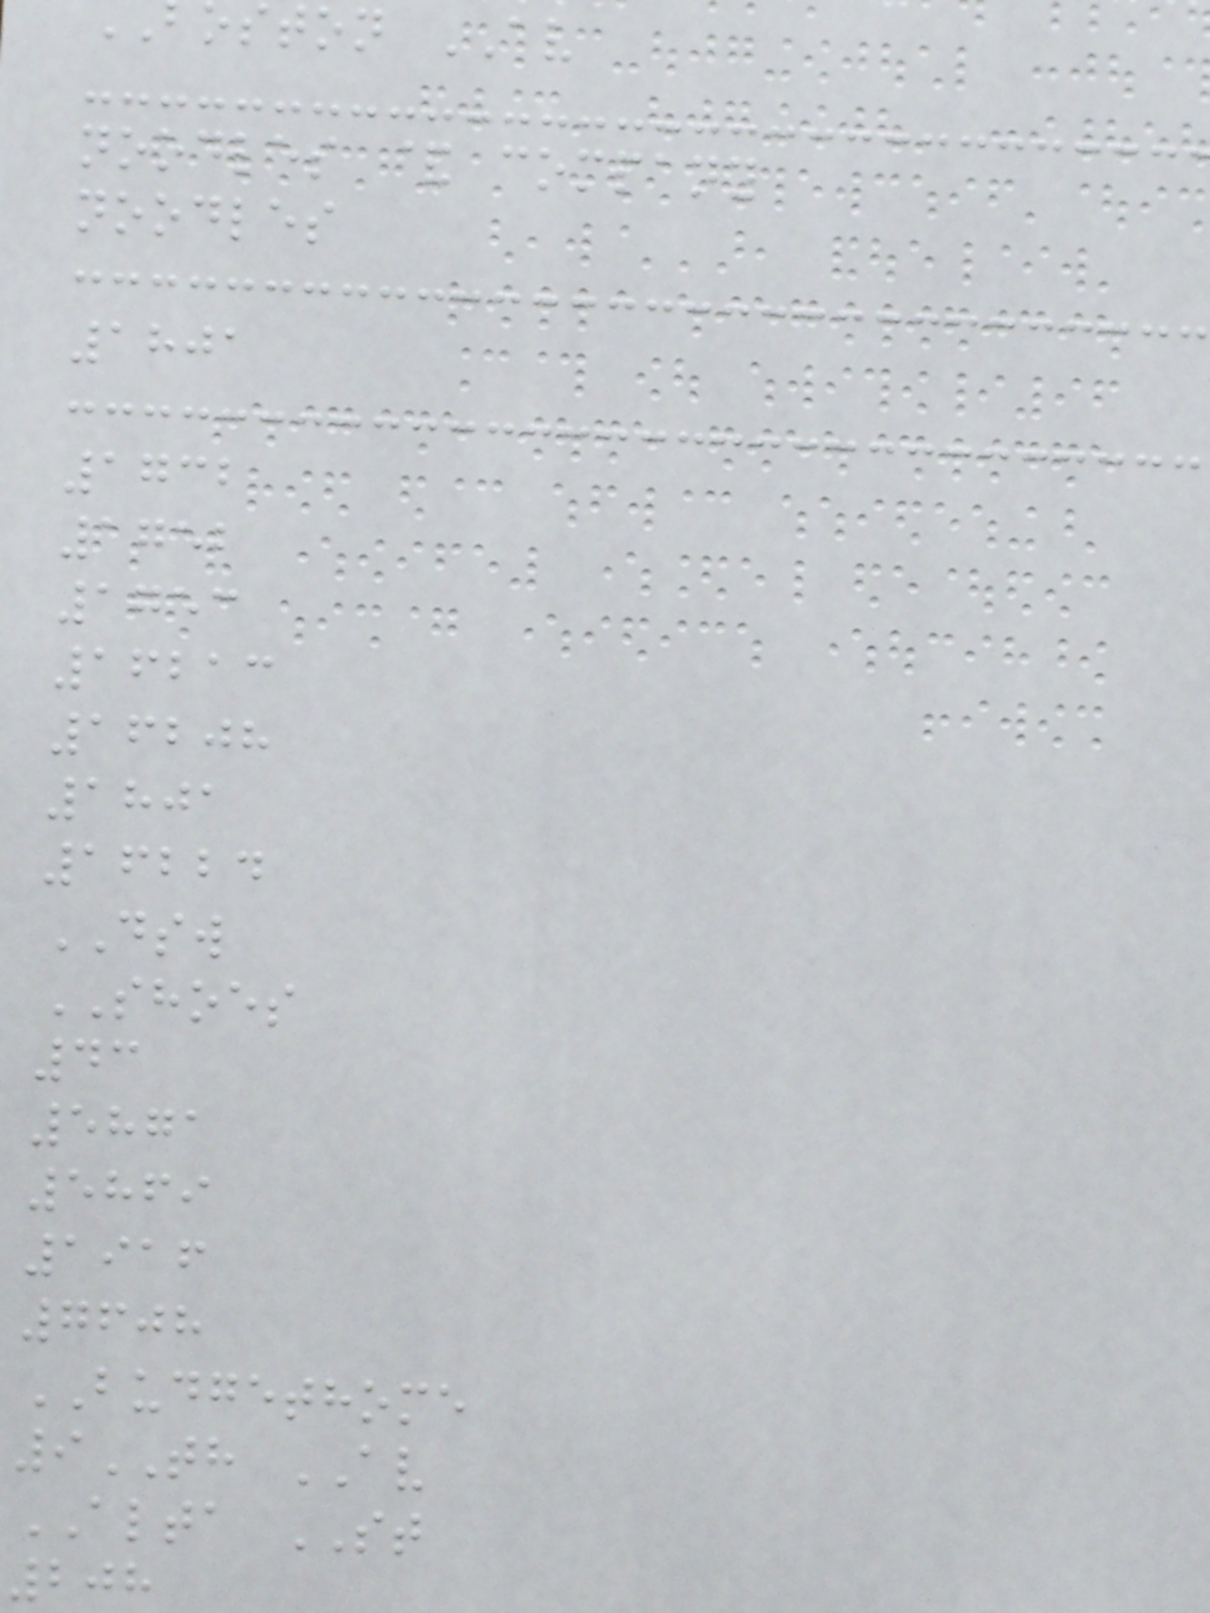ston AV
noodles & company
noodles
1801
1732
1752
1753
16213
16208
1801
16224
DSW
SHOES
43
5871
5869
1916
7608
BUDGETHOME
9TH AV
ALTA ST
208
